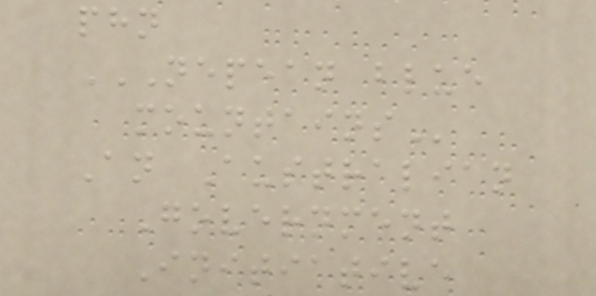phn
NEPEAN BLUE
MOUNTAINS
An Australian
Government
Initiative
